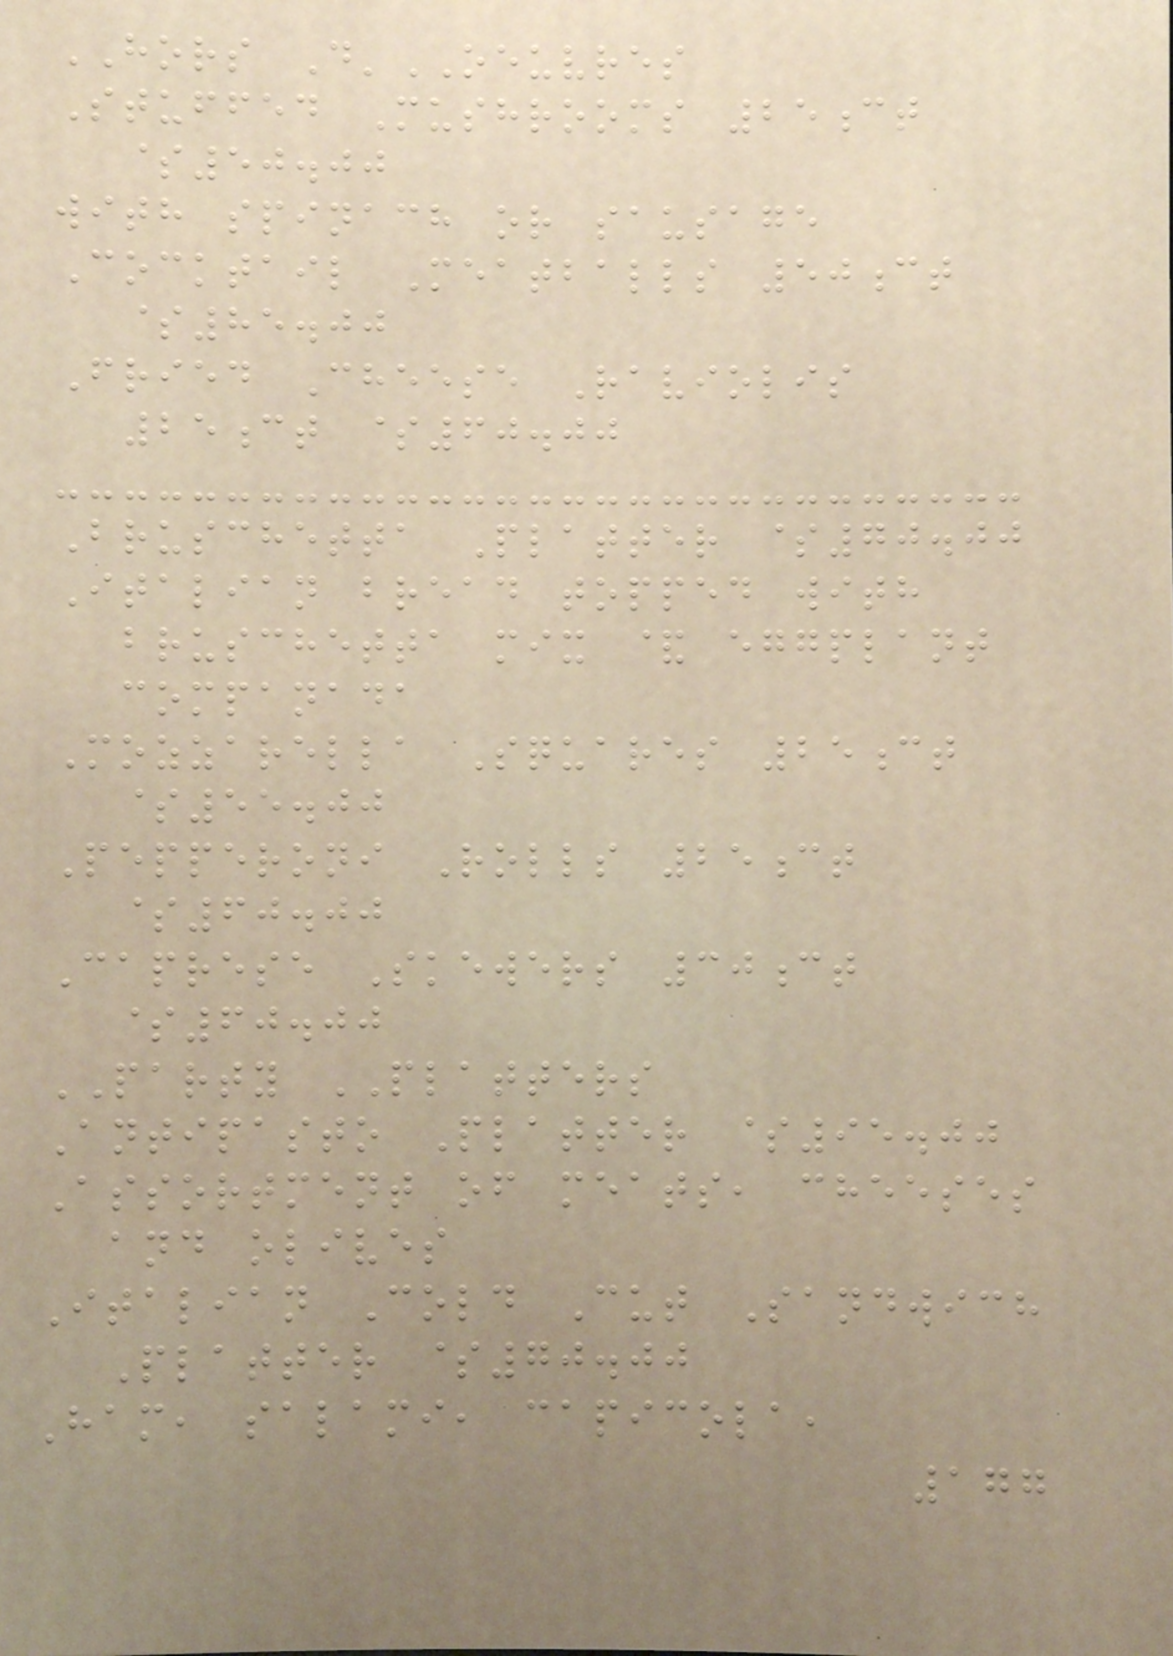HORS D'OEUVRES
Stuffed Mushrooms 25ct
$50.00
with spinach or sausage
Cocktail Meatballs 50ct
$85.00
Fried Cheese Raviolis
25ct $60.00
Bruschetta Platter $70.00
Italian bread topped with
bruschetta mix & eggplant
companada
Mozzarella Squares 25ct
$55.00
Pepperoni Rolls 25ct
$60.00
Caprese Skewers 30ct
$60.00
PARTY PLATTERS
Antipasto Platter $95.00
Assortment of meats, cheeses
and olives
Italian Cold Cut Sandwich
Platter $70.00
Ham, salami, capicola,
177
